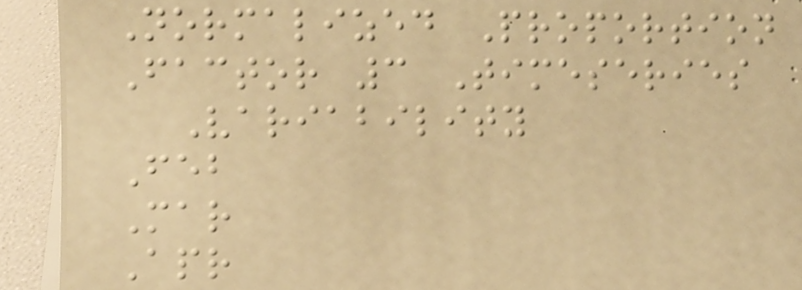Normalized Proportion
Factor 3 Timeseries
Variability
Feb
Mar
Apr
